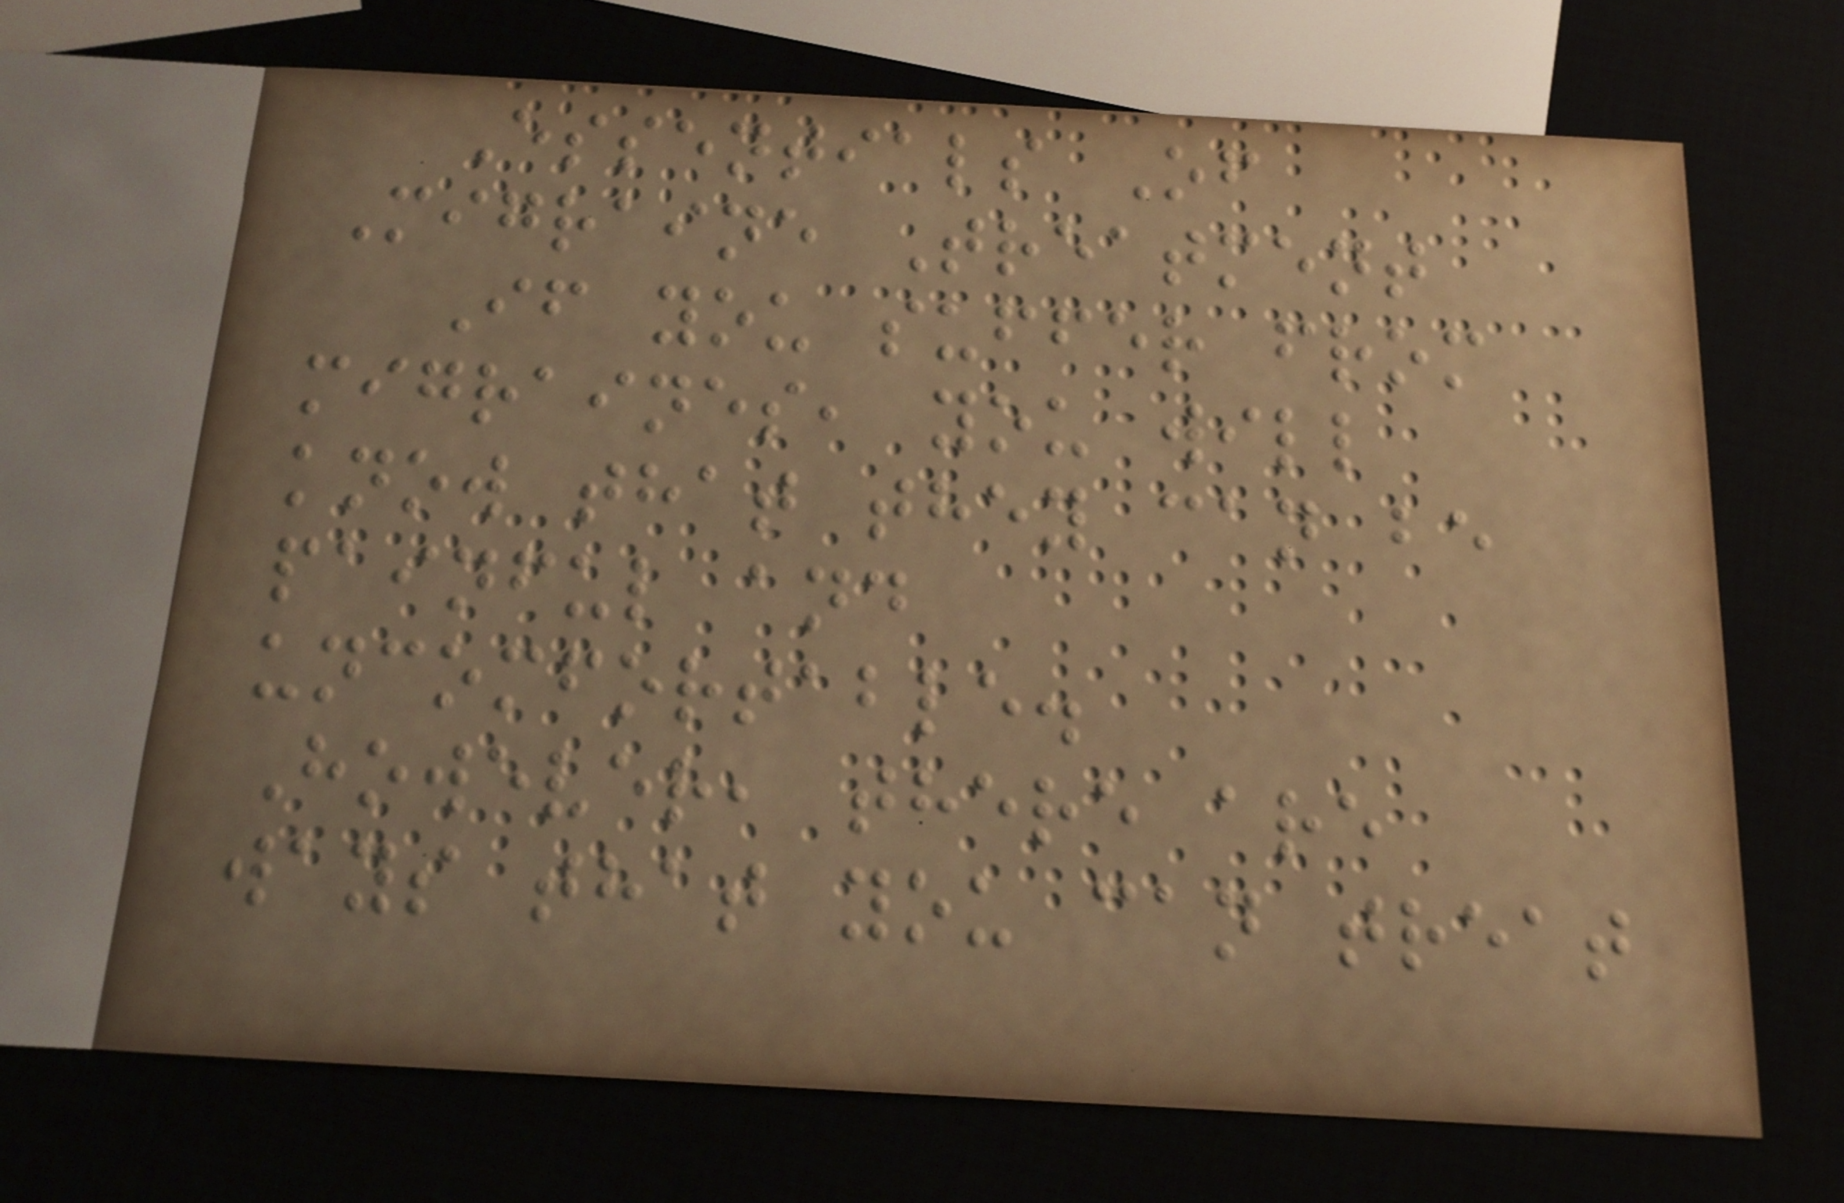Essentials Of
Migraine Treatment
If you suffer from
migraines, you will
know that they can be
painful and
uncomfortable.
However, there are
ways that you can treat
